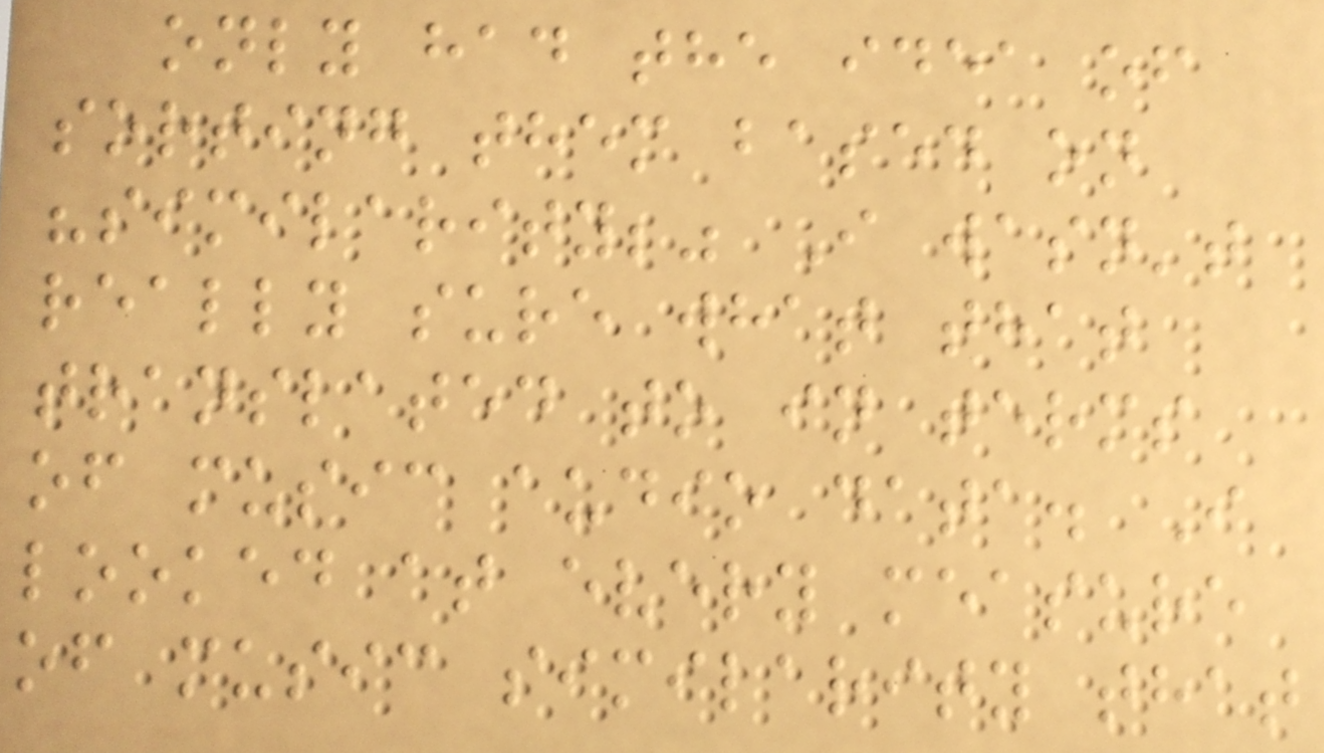only had the idea of
sorting them based on
"similarity;" I wasn't
really sure what that
translated to in terms
of music audio data. I
looked at every measure
of music similarity that
